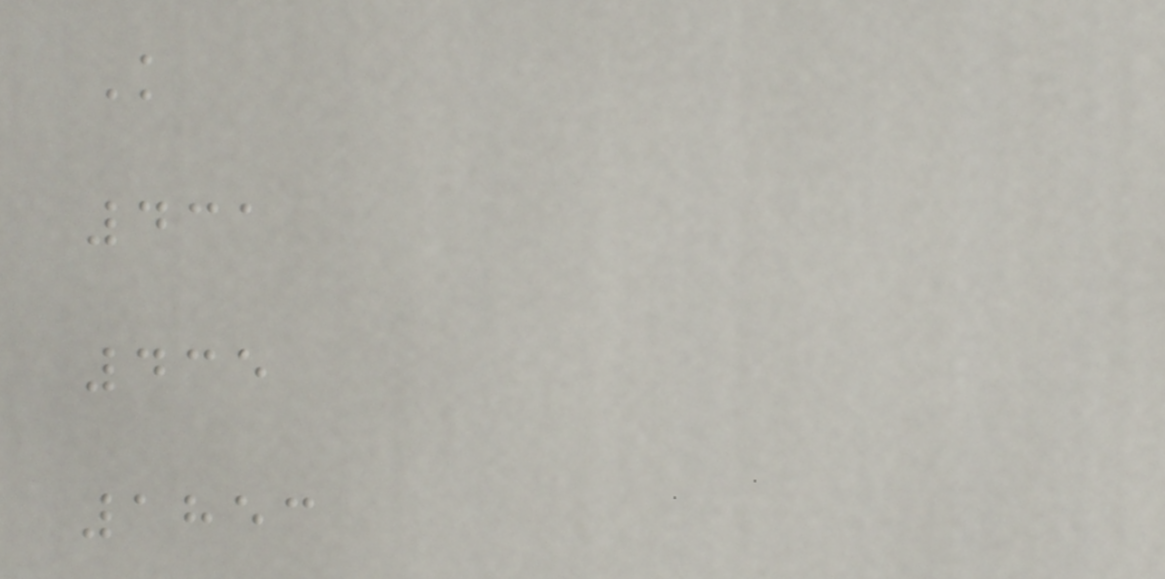K
431
435
1853
